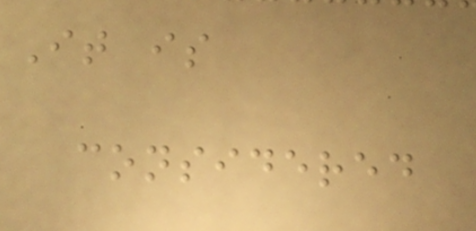It is
considered
